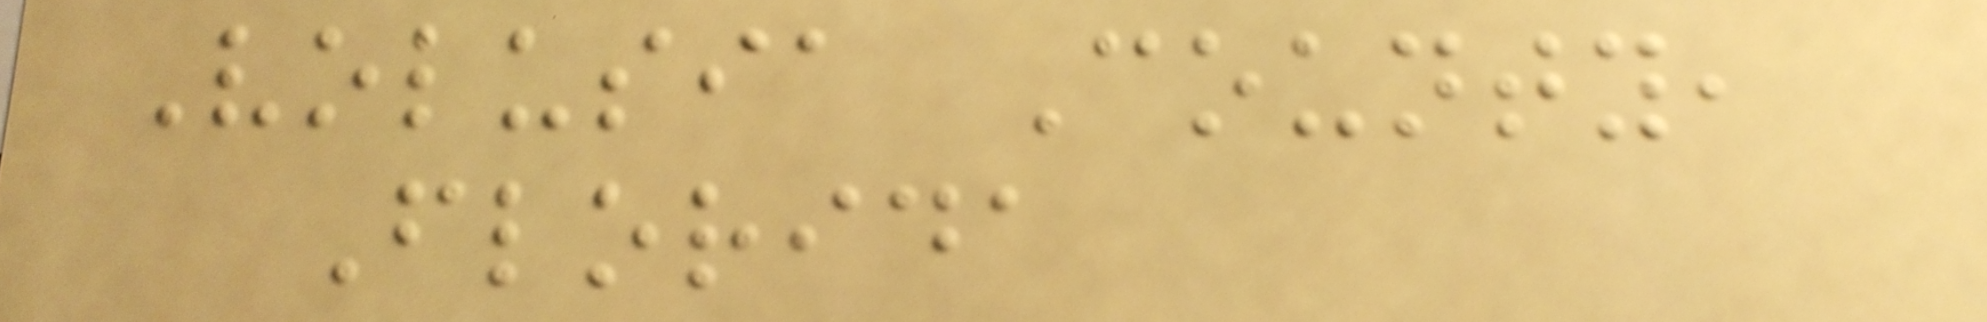Volusia County,
Florida
